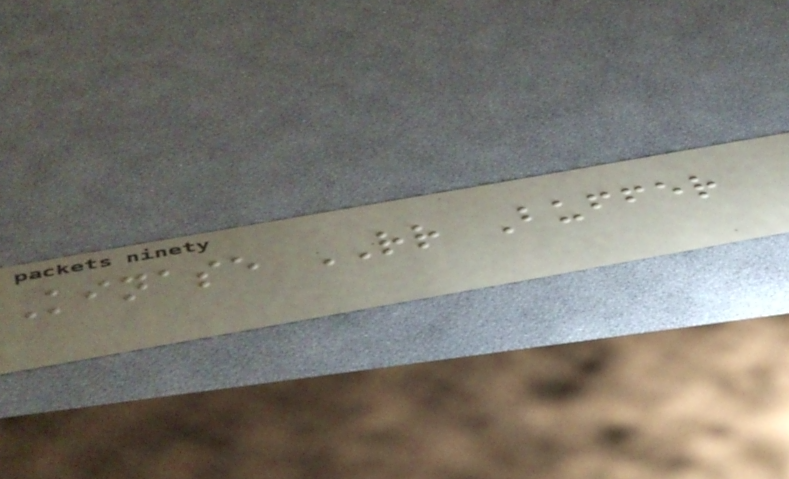Kinase RR Buffer
